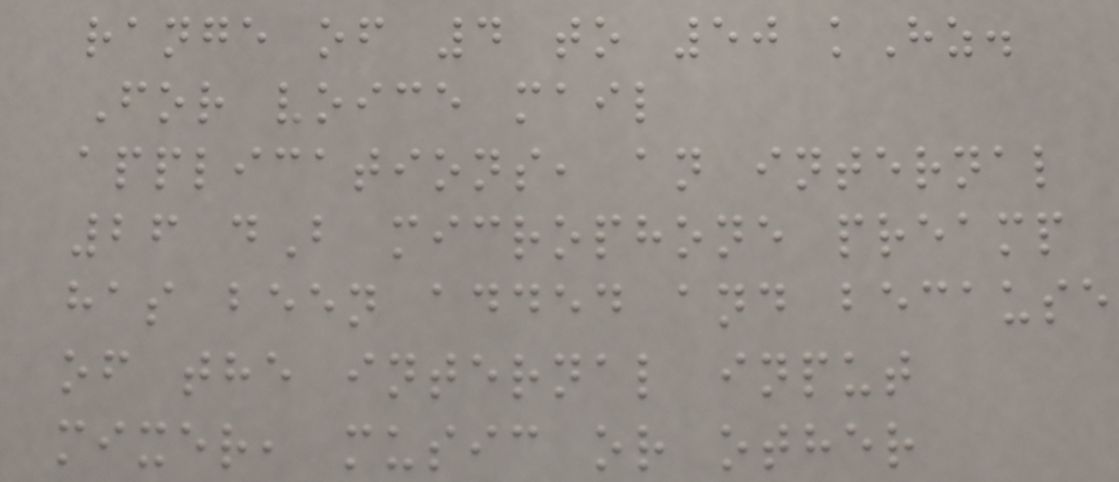range of 4 to 50 kHz.
For voice mail
applications, an internal
26 dB microphone preamp
has been added and because
of the internal input
mixer, music or other
